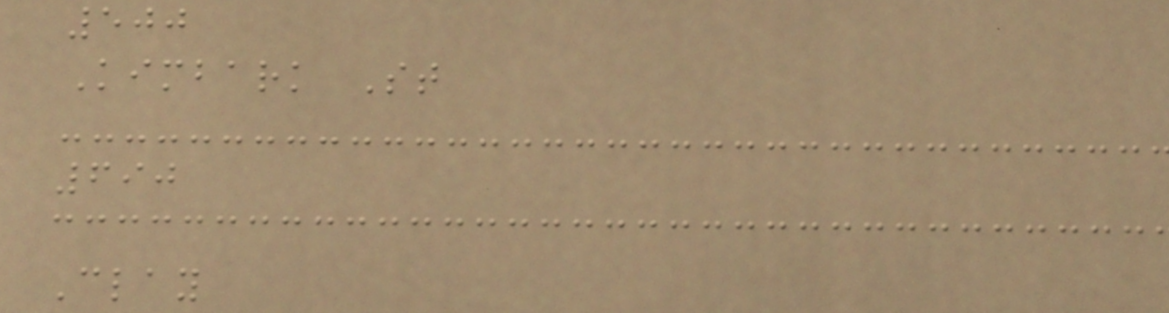500
Kimbark St
690
Clay
